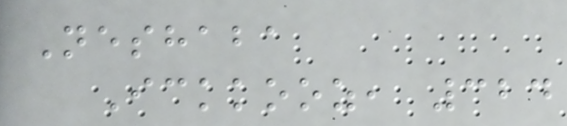Neshaba
Ickkooz, 324
